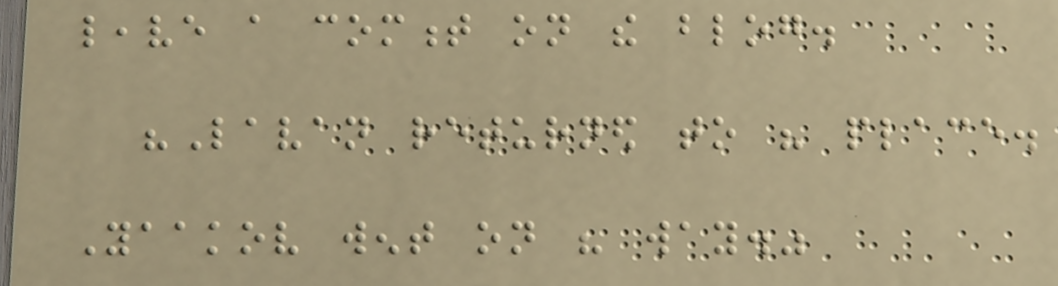leave a comment on the blog.
"Lavan returned to his place.
Yaakov went on his way."
